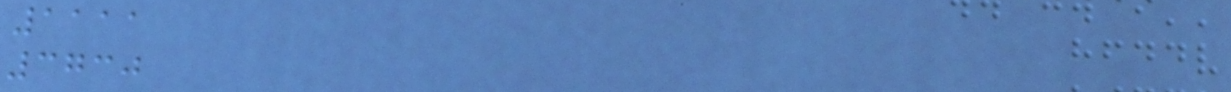1111
3730
